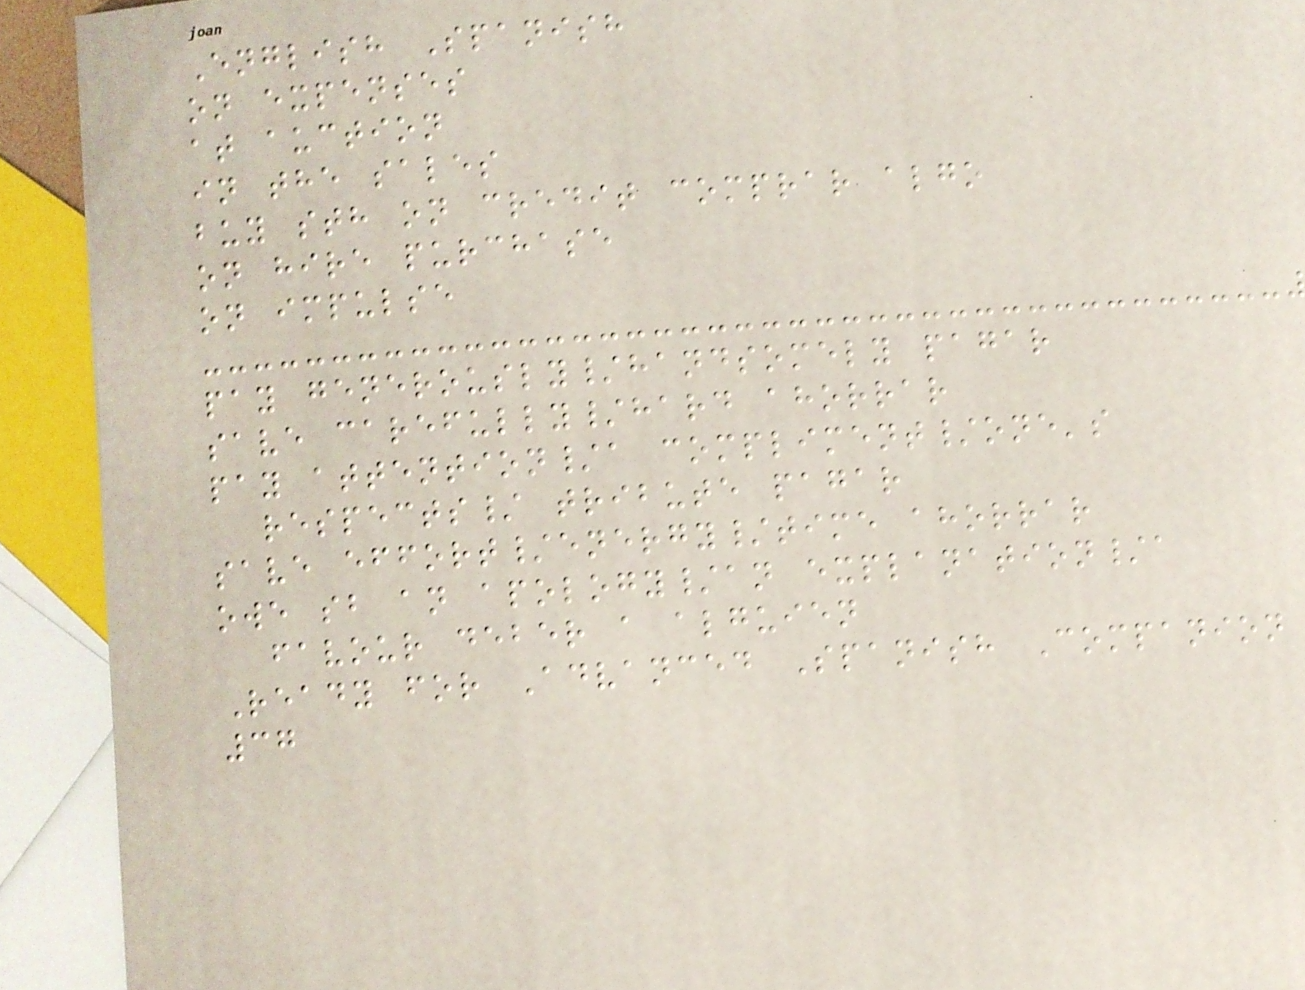English Spanish
on expenses
at auction
in the sales
buy sth on credit comprar algo
on hire purchase
on impulse
pay generously/handsomely pagar
save carefully/hard ahorrar
pay attention/a compliment/one's
respects/ tribute pagar
save effort/energy/time ahorrar
owe sb an apology/an explanation/a
favour deber a alguien
Ready for Advanced Spanish Companion
37
